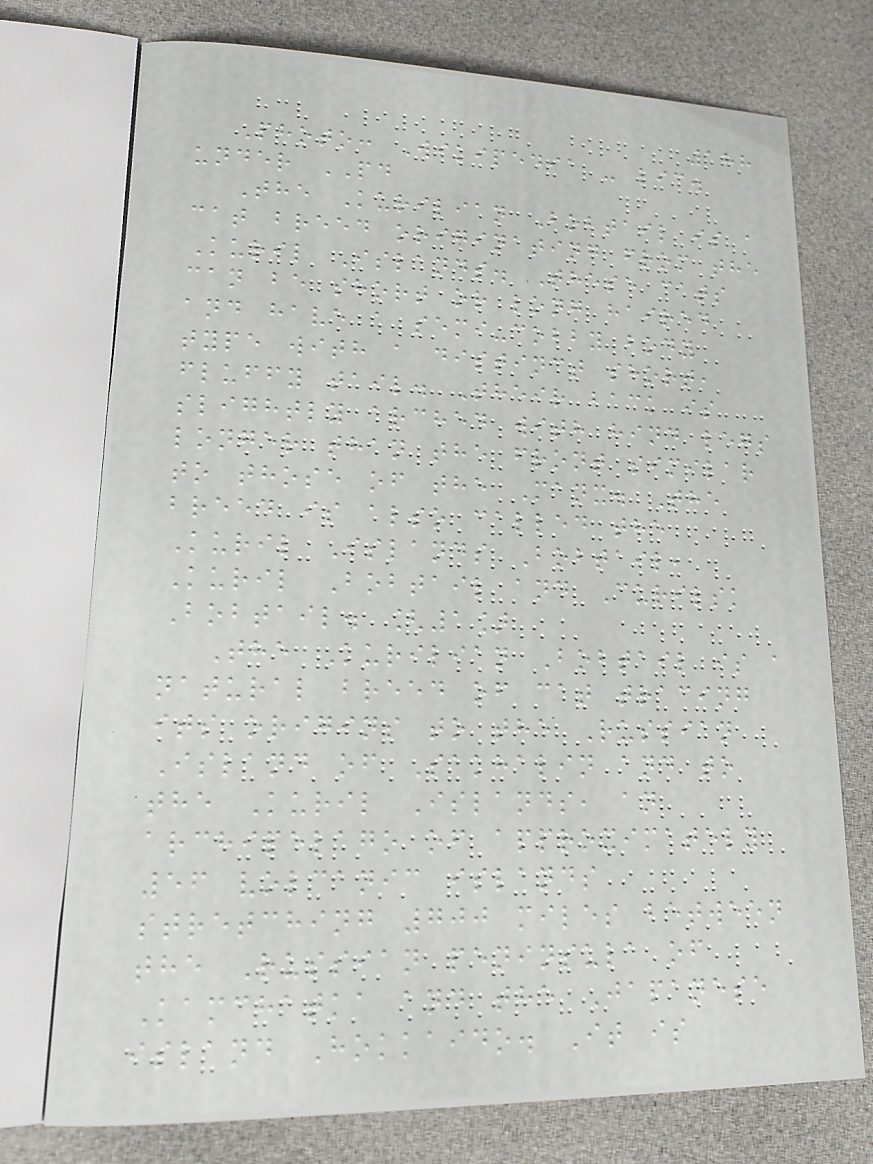188
Photo: Wikipedia - lic.
under PD
The Kurilian Bobtail is a
cat breed originating from the
Kuril Islands. These cats
can be short or long haired
and have a semi-cobby body
type with a distinct short,
fluffy tail. Their back is
slightly arched with hind legs
longer than the front similar
to those of the Manx. The
breed is also called the
Kuril Islands Bobtail,
Kuril Bobtail and Curilsk
Bobtail. [1]
The Kurilian Bobtail is a
natural breed of cat tracing
its origins to the Russian
Island of Sakhalin and to
the Kuril Islands, an
archipelago of approximately
56 volcanic islands
stretching 700 miles between
the Russian peninsula of
Kamchatka and the Japanese
island Hokkaido. It is
